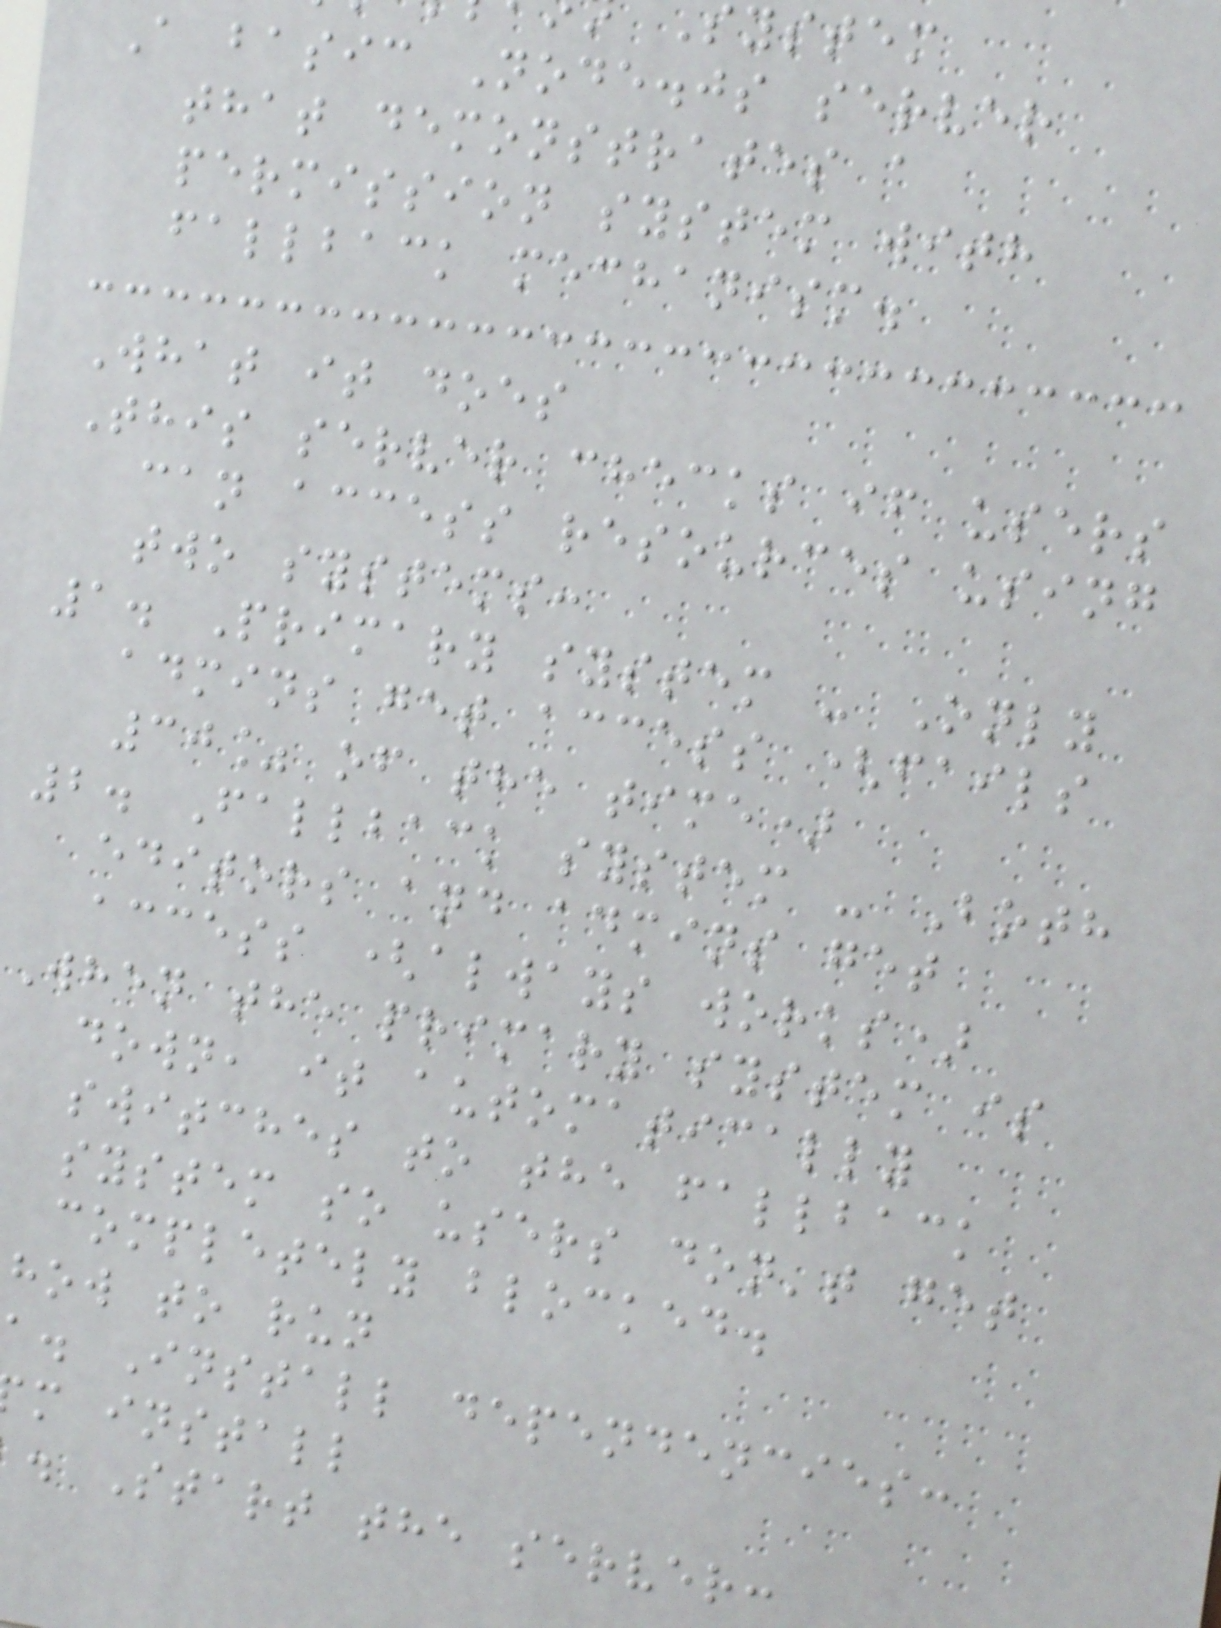system
A basic Node.js server
that demonstrates a
permission system with
fallback mechanism.
What it does
This server checks if users
can access resources using
two systems:
1. Primary system - Only
admins get access (fails
30% of the time)
2. Fallback system - Both
editors and admins get
access (always works)
When the primary system is
down, it automatically
switches to the fallback
system so users don't get
completely blocked.
how to run
a. Install dependencies:
m install
. Start the server:
